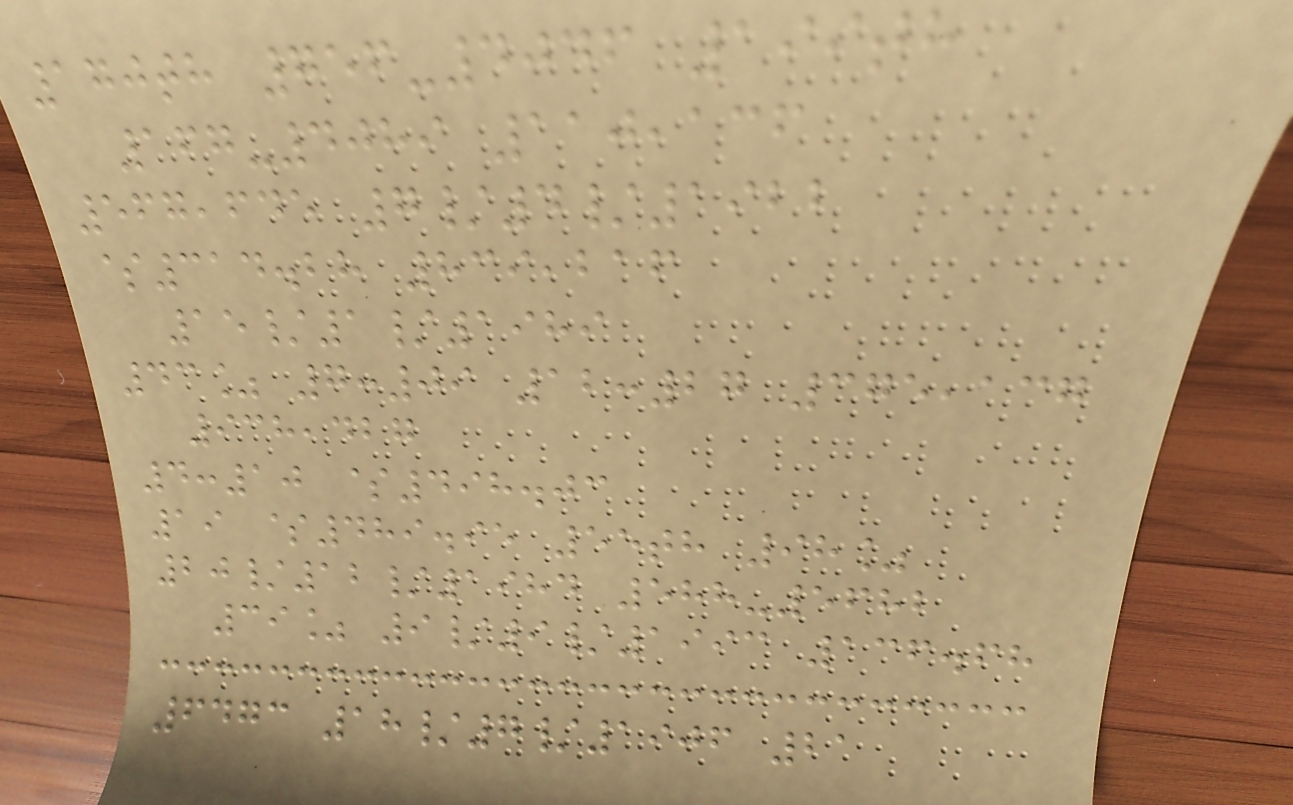170th 756-4046 199th
167-4089 110,136
567,645 7/4/1922
$314.28 839,216
15/1/1989
43% 7:09 12:27 375,137
938,427
4:10 $498.03
19 $489.95 55th 98%
20/12/1984 588-5682
39% 9/9/1993 136.68
6473 18/7/1906 21
